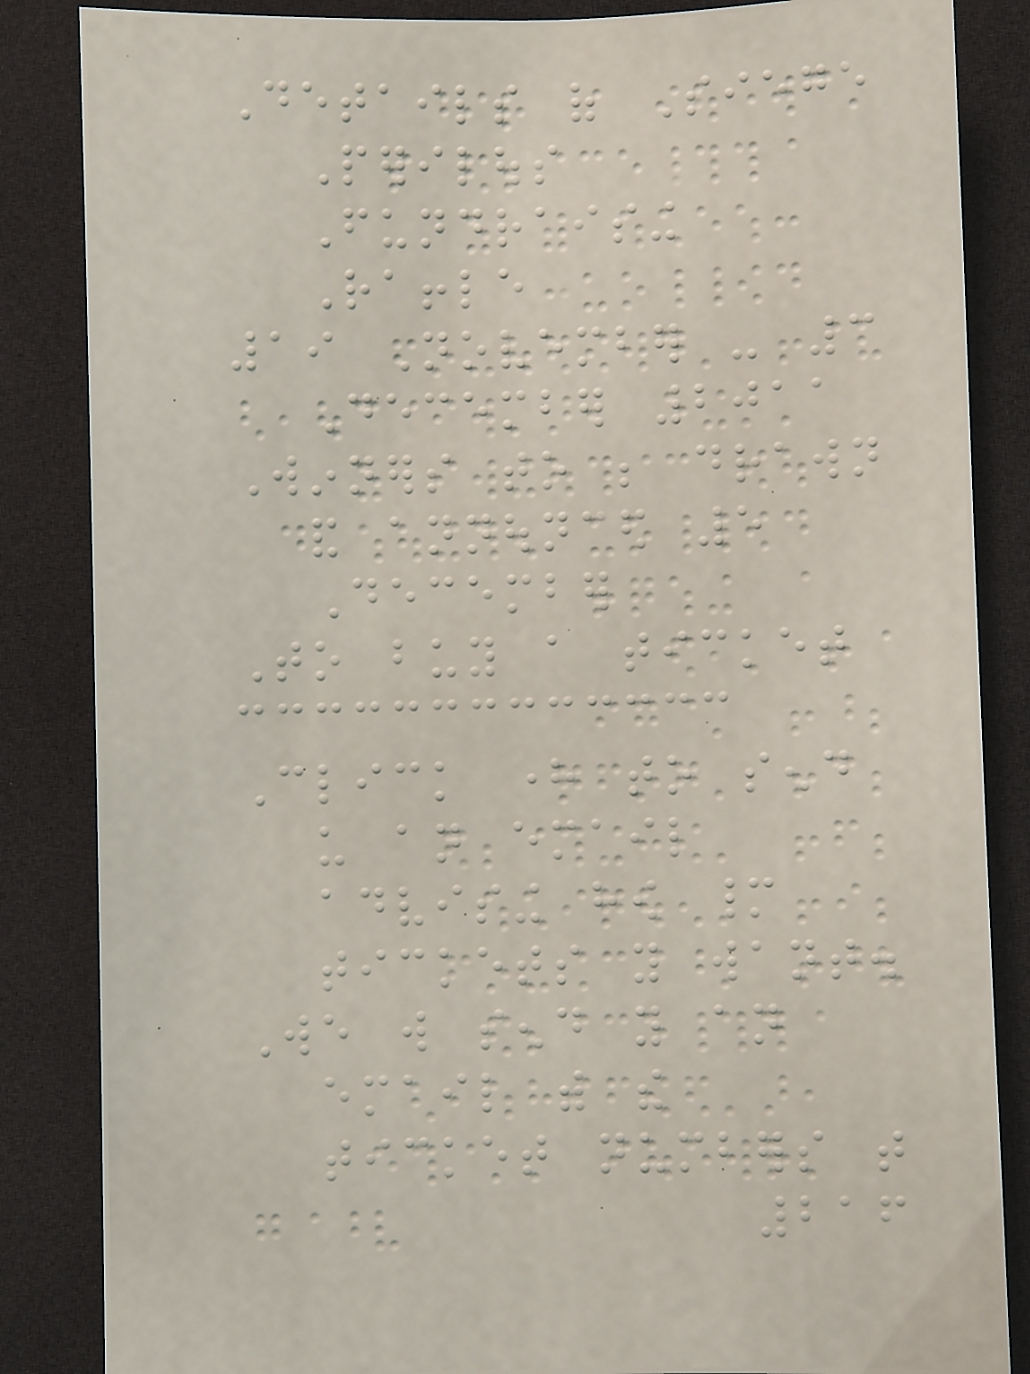Details of Siege
Perilous
Fundraising
Raffle
19 November - 3
December 2011
Winners to be drawn
and announced 5
December
To buy a ticket
Click here to send
us an email
advising how many
tickets you want.
We will send you an
email with the
ticket numbers that
216
